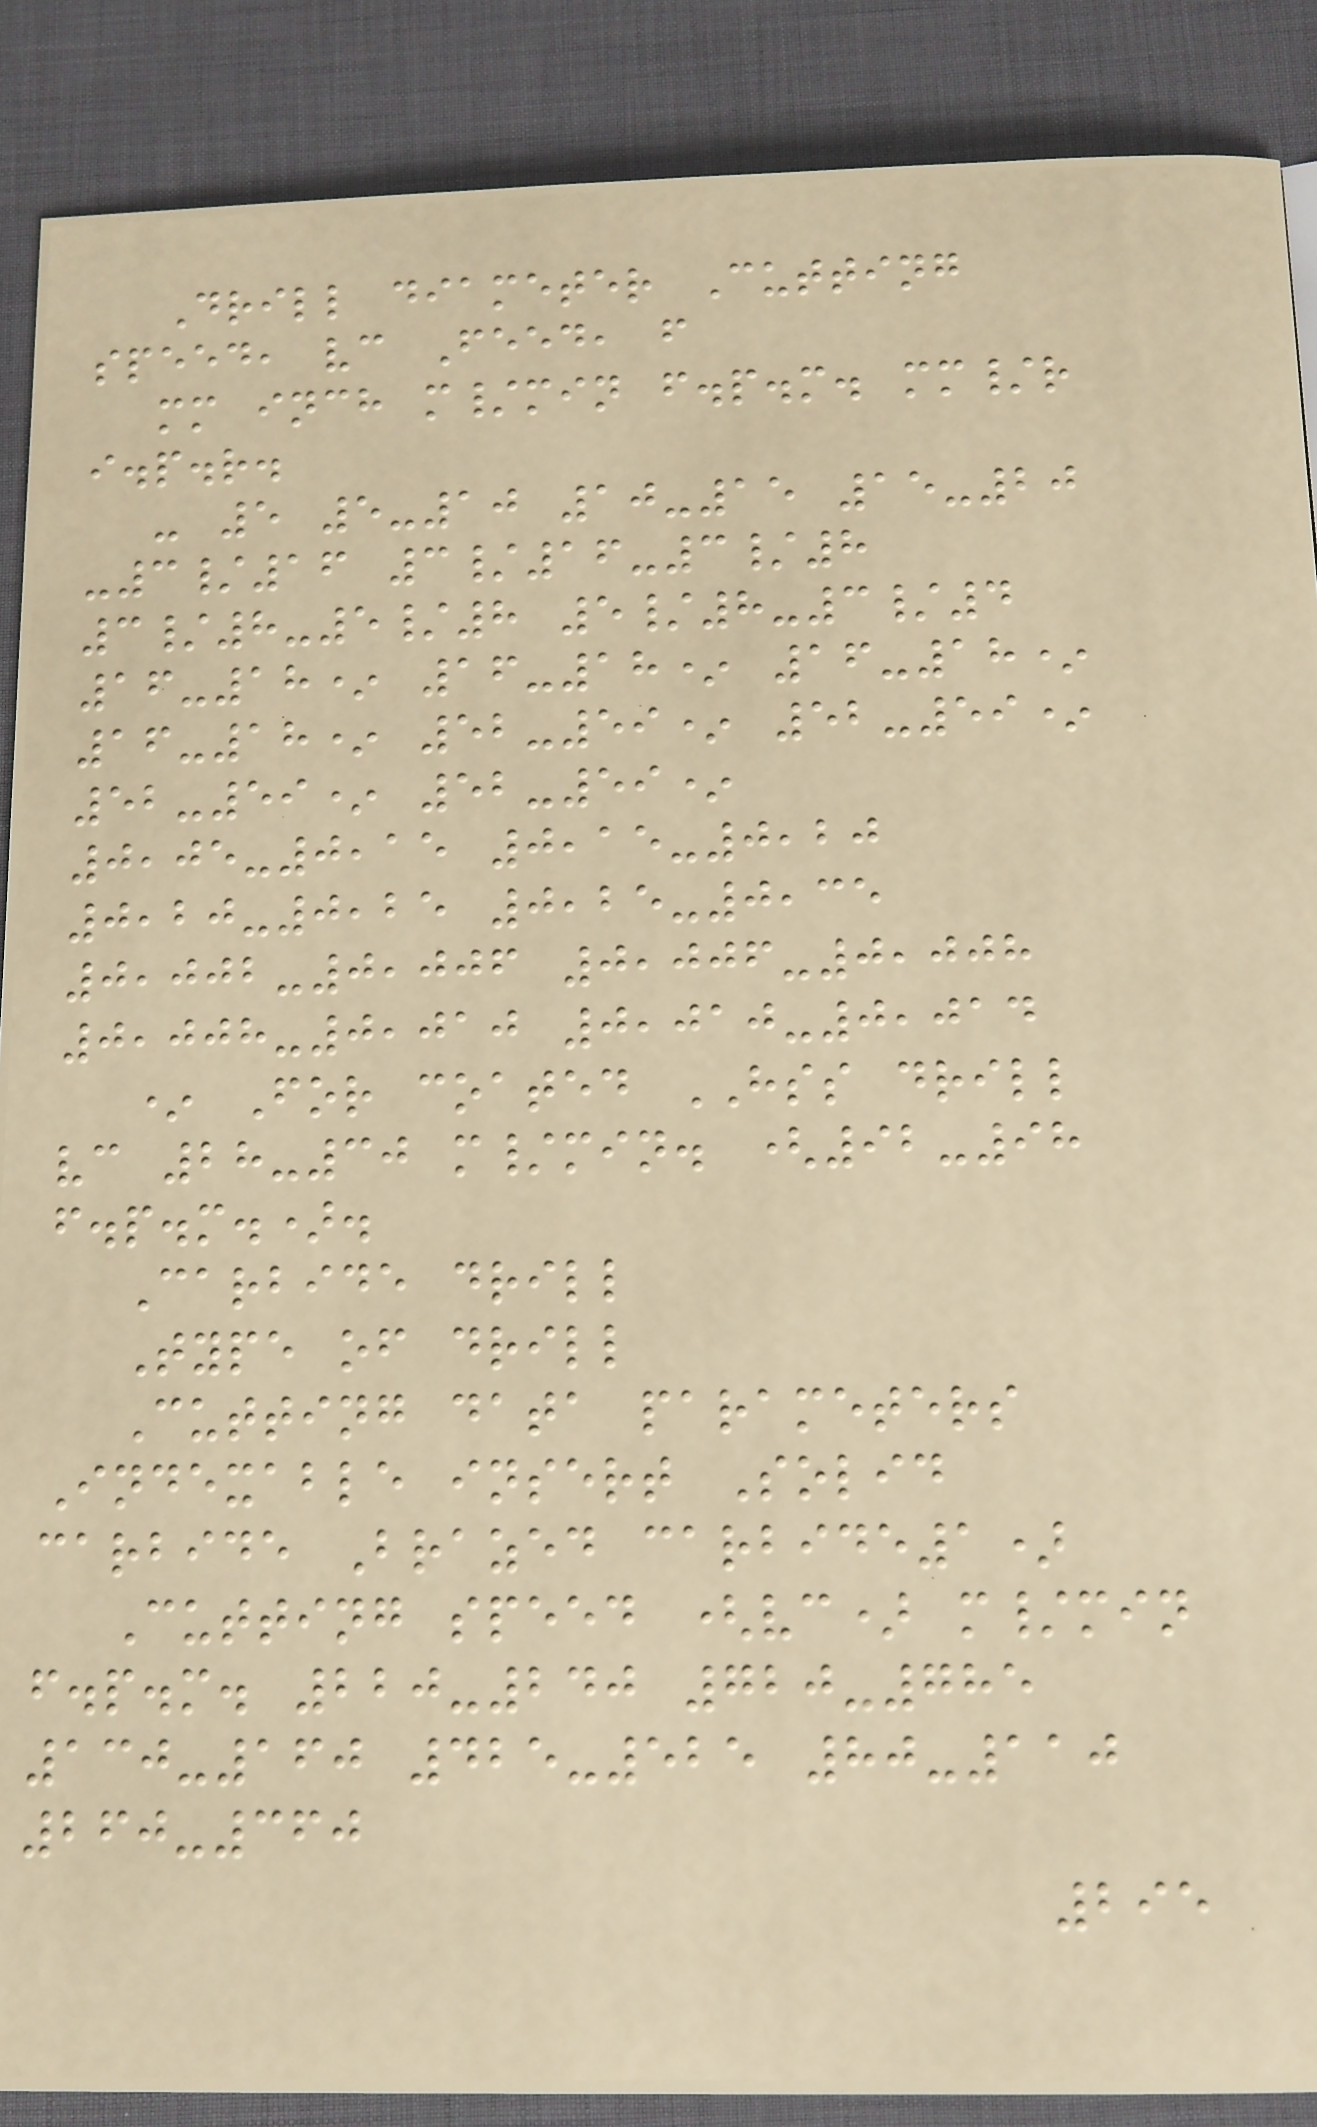Drill diameter Cutting
speed, vc Feed, f
mm inch m/min f.p.m. mm/r
i.p.r.
- 5 5-10 10-15 15-20
-3/16 3/16-3/8
3/8-5/8 5/8-3/4
16-18* 16-18* 16-18*
16-18* 52-59* 52-59*
52-59* 52-59*
0,05-0,15 0,15-0,20
0,20-0,25 0,25-0,35
0,002-0,006 0,006-0,008
0,008-0,010 0,010-0,014
* For coated HSS drill
vc 28-30 m/min. (92-98
f.p.m.).
Carbide drill
Type of drill
Cutting data parameters
Indexable insert Solid
carbide Brazed carbide1)
Cutting speed (vc) m/min
f.p.m. 220-240 720-785
130-160 425-525 80-110
260-360
295
